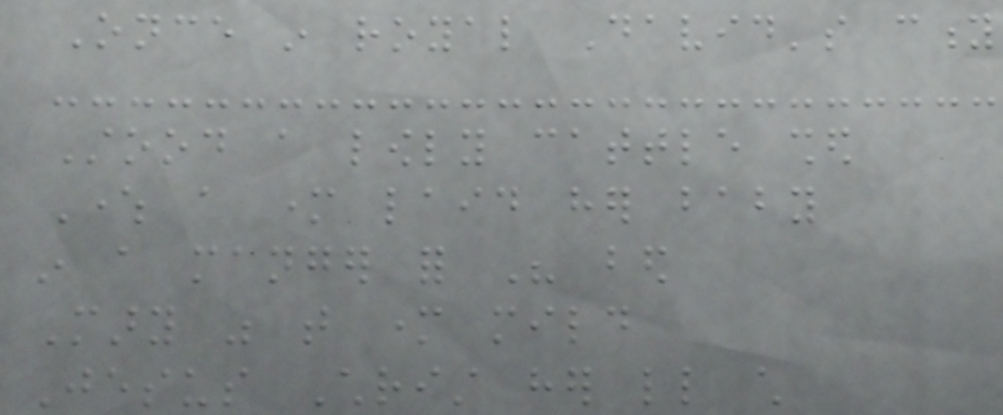Once in royal David's city
Stood a lowly cattle shed
Where a mother laid her baby
in a manger for His bed
Mary was that mother mild
Jesus Christ her little child
